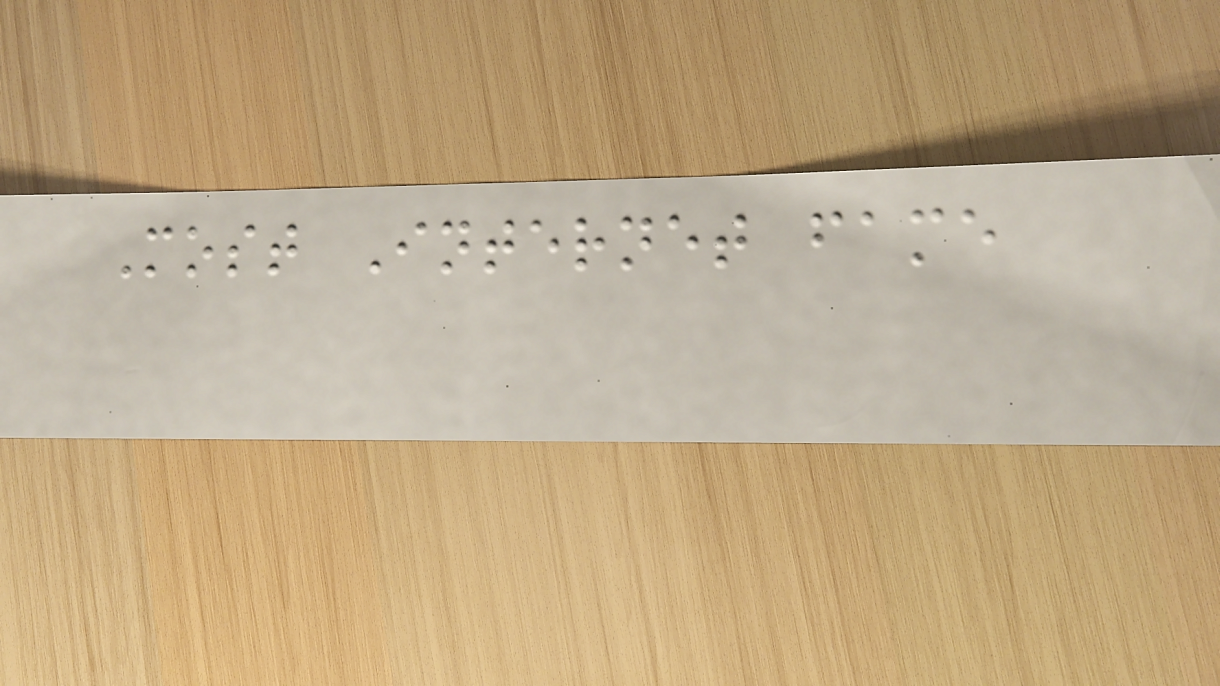Most Internet fame
